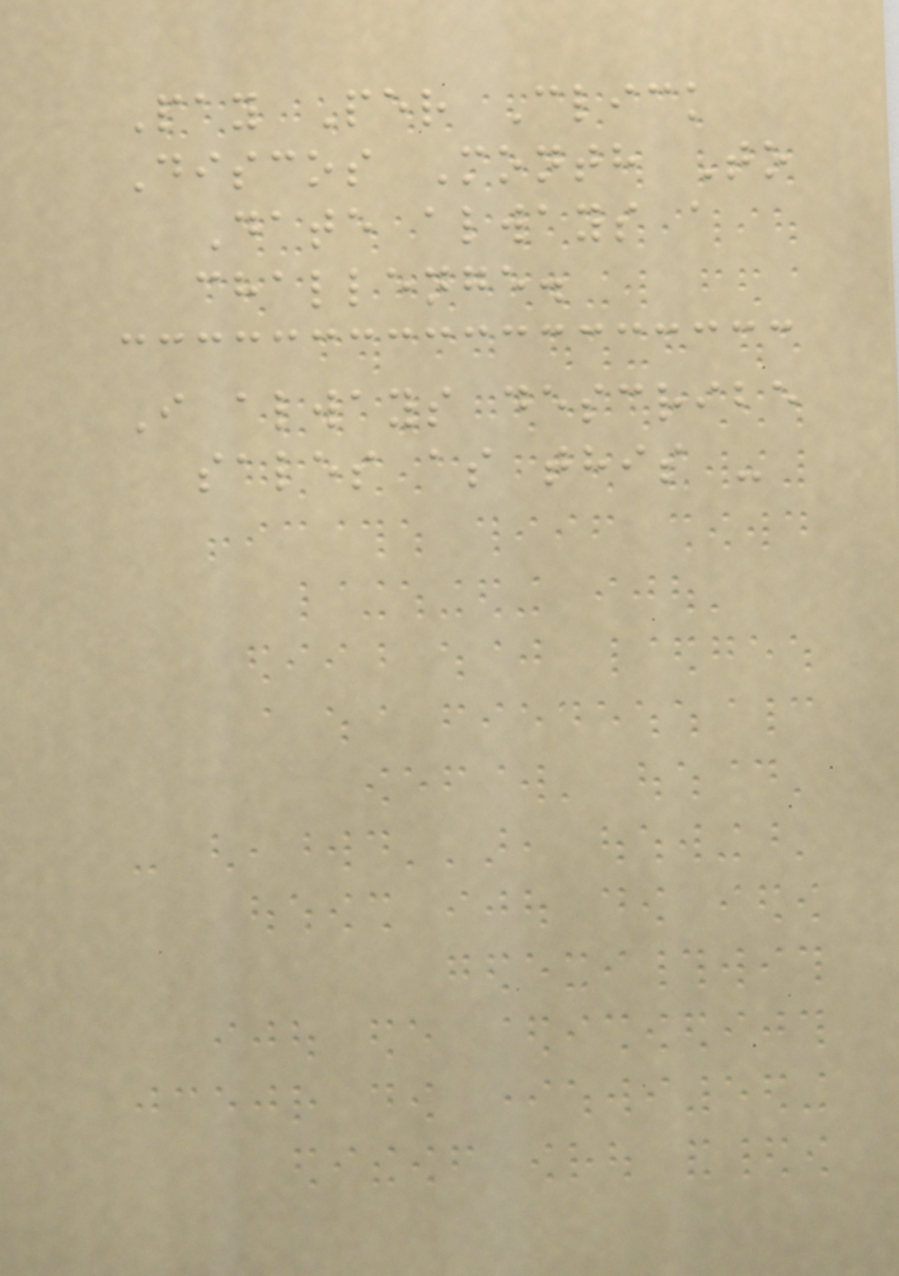Pay Per Click
Discos Month To
Date always a
challenge.
I always describe
sales as this -
